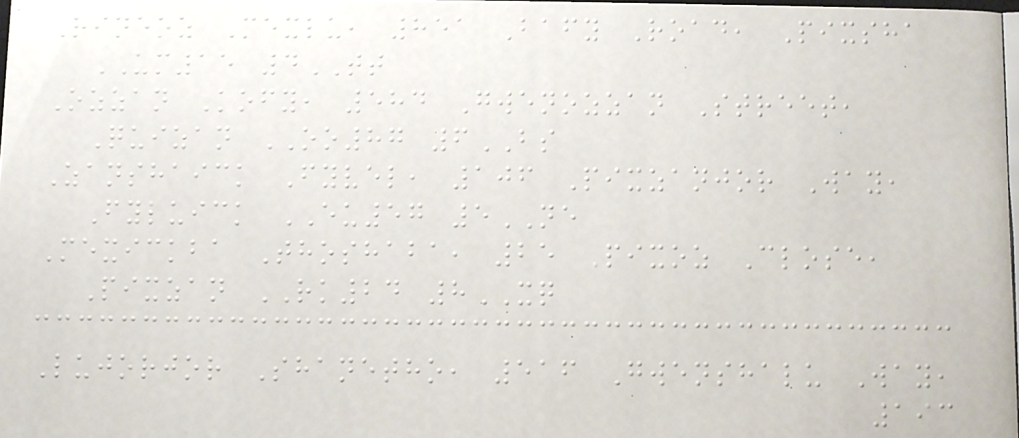Rineoz Mexlu, 851 Bafy Road, Pixsha
UM15 4TT
Ozzan Kofy, 584 Gwenozzan Street,
Quizan OO87 6BS
Zanshaick Fyvel, 106 Pixzanjor Way,
Fyluick EU57 5NE
Mexickba Thoshaba, 25 Pixoz Close,
Pixzan RK24 8XQ
Lujorjor Shanetho, 516 Gwenshalu Way,
193
